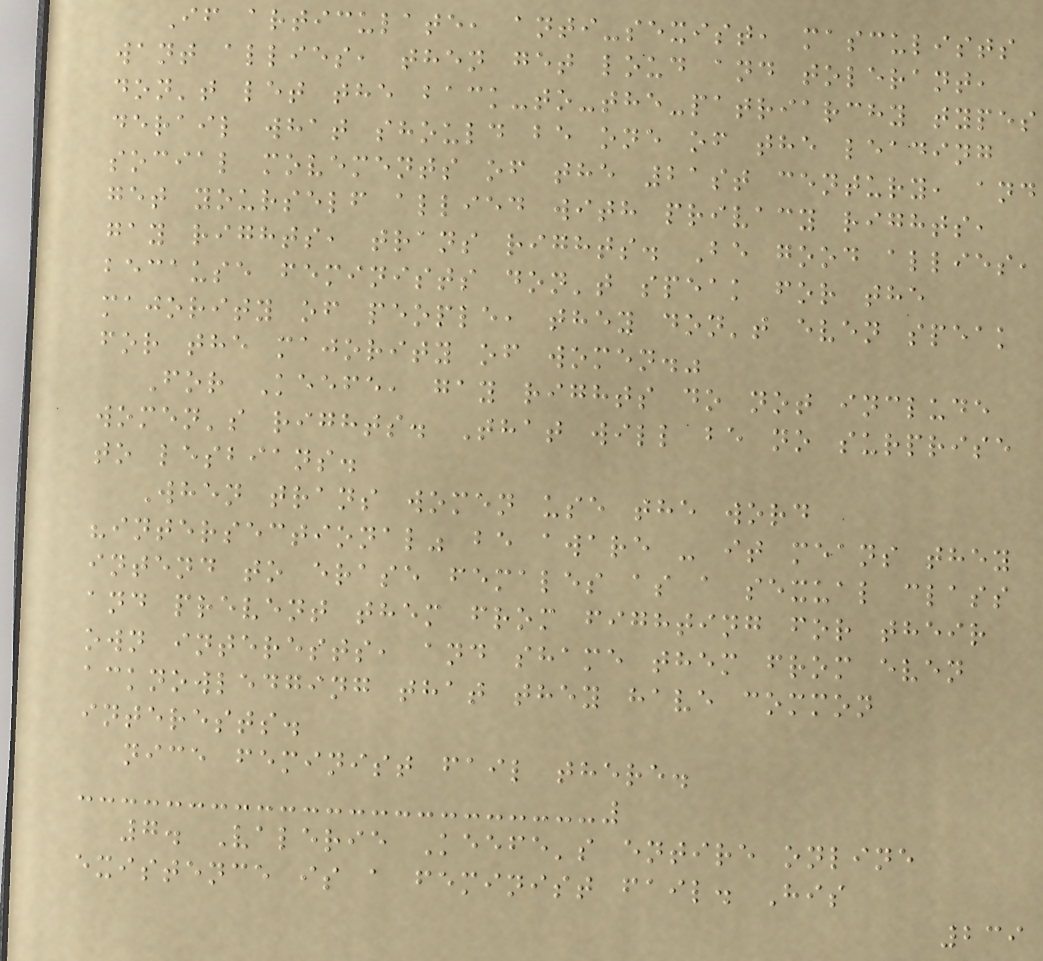If articulate, anti-sexist, masculists
want allies, then get loud and tolerant,
don't let the back-to-the-patriarchy types
derail what should be one of the leading
social movements of the 21st century, and
get yourself allied with privacy rights,
gay rights, trans rights. Be good allies,
because feminists don't speak for the
majority of people, they don't even speak
for the majority of women."
For Keefe, gay rights do not include
women's rights. That will be no surprise
to lesbians.
When trans women use the word
"intersectional" be aware - it means they
intend to erase females as a sexual class
and prevent them from fighting for their
own interests, and shame them from even
acknowledging that they have common
interests.
nice feminist fail there.
7. Valerie Keefe's entire online
existence is a feminist fail. His
239
